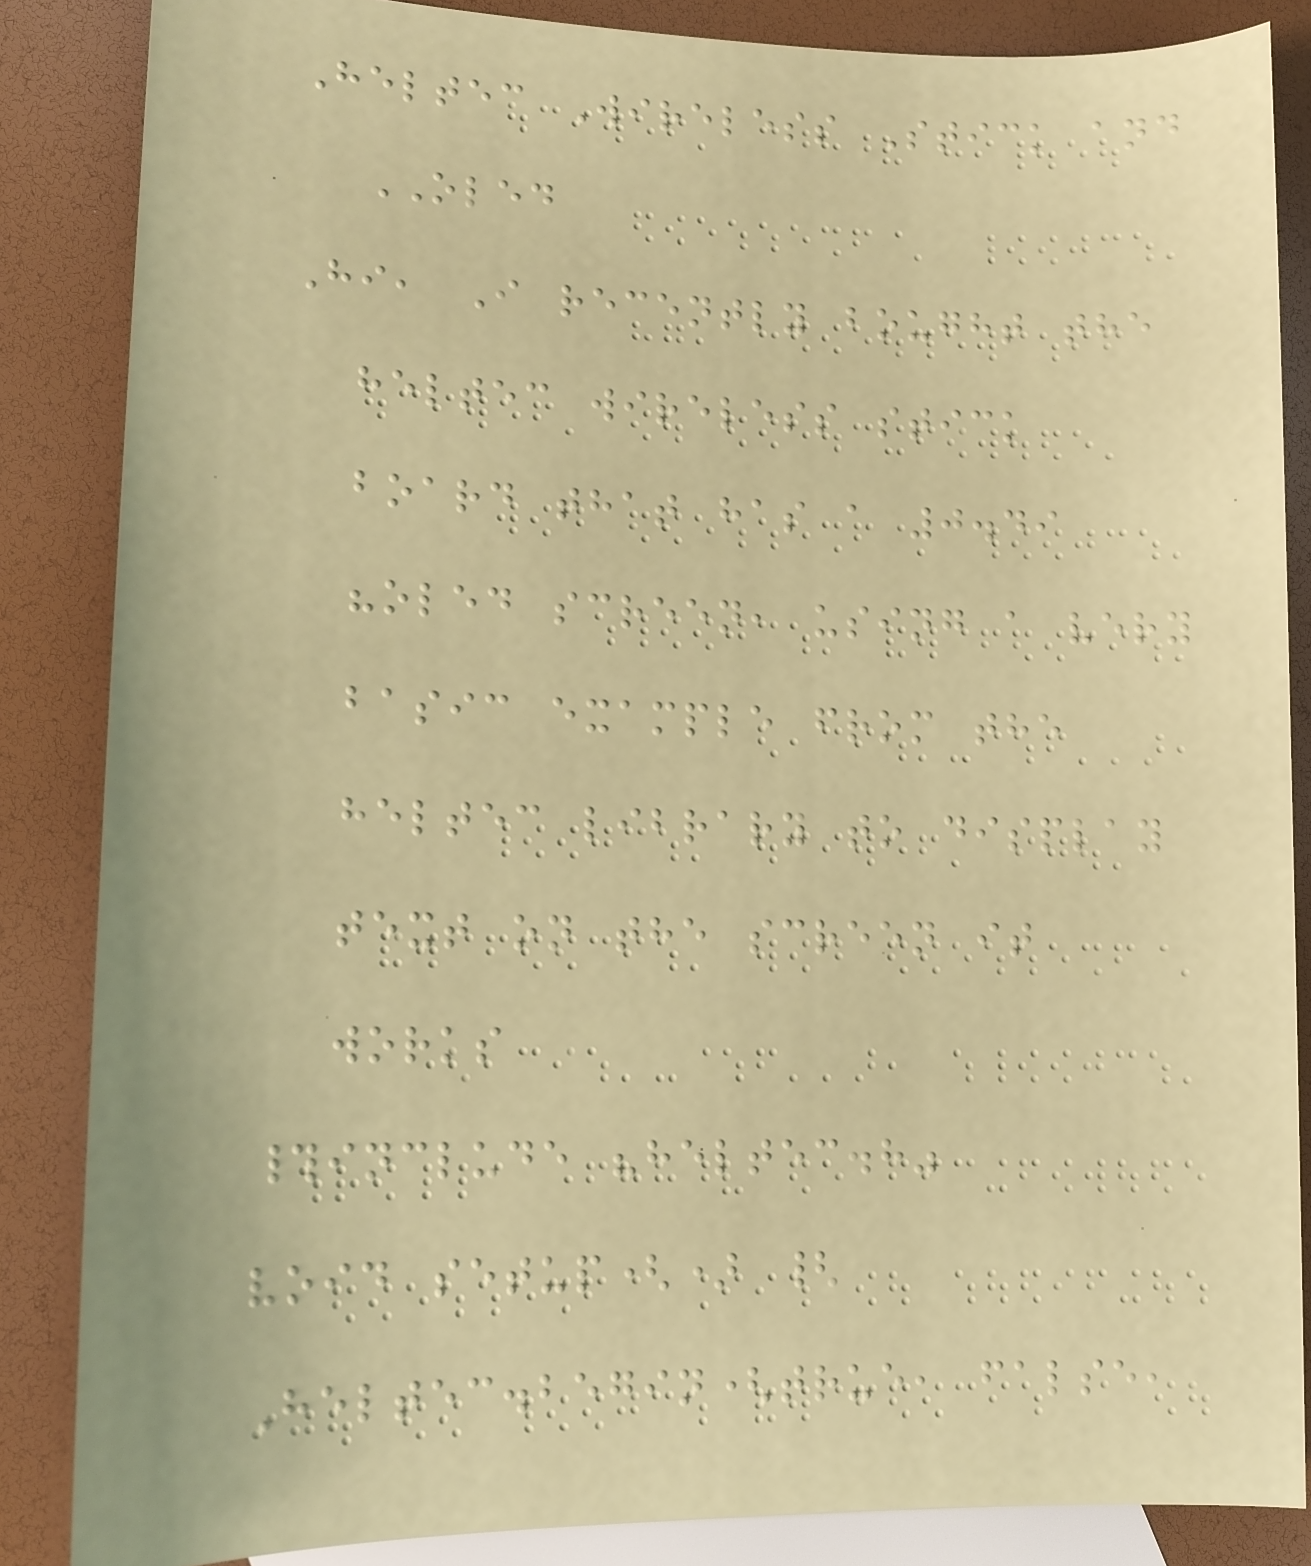Heltec Wireless Stick and
OLED
Hi, I recently bought the
heltec wireless stick
board that has a 0.49
"oled screen, using a very
basic example from the
heltec library to display
text on the screen it
works
#include "heltec.h"
void setup() {
Heltec.begin(true, false,
